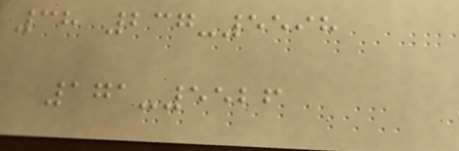38 237-5598
171-5526
